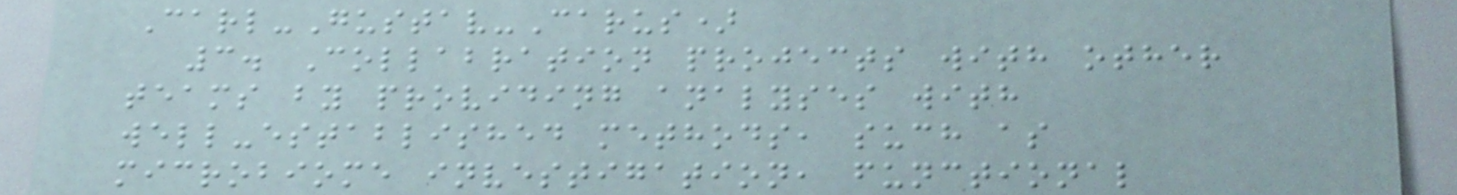Carl-Gustav-Carus)
3. Collabration projects with other
teams by providing analyses with
well-established methods, such as
microbiome investigation, functional
